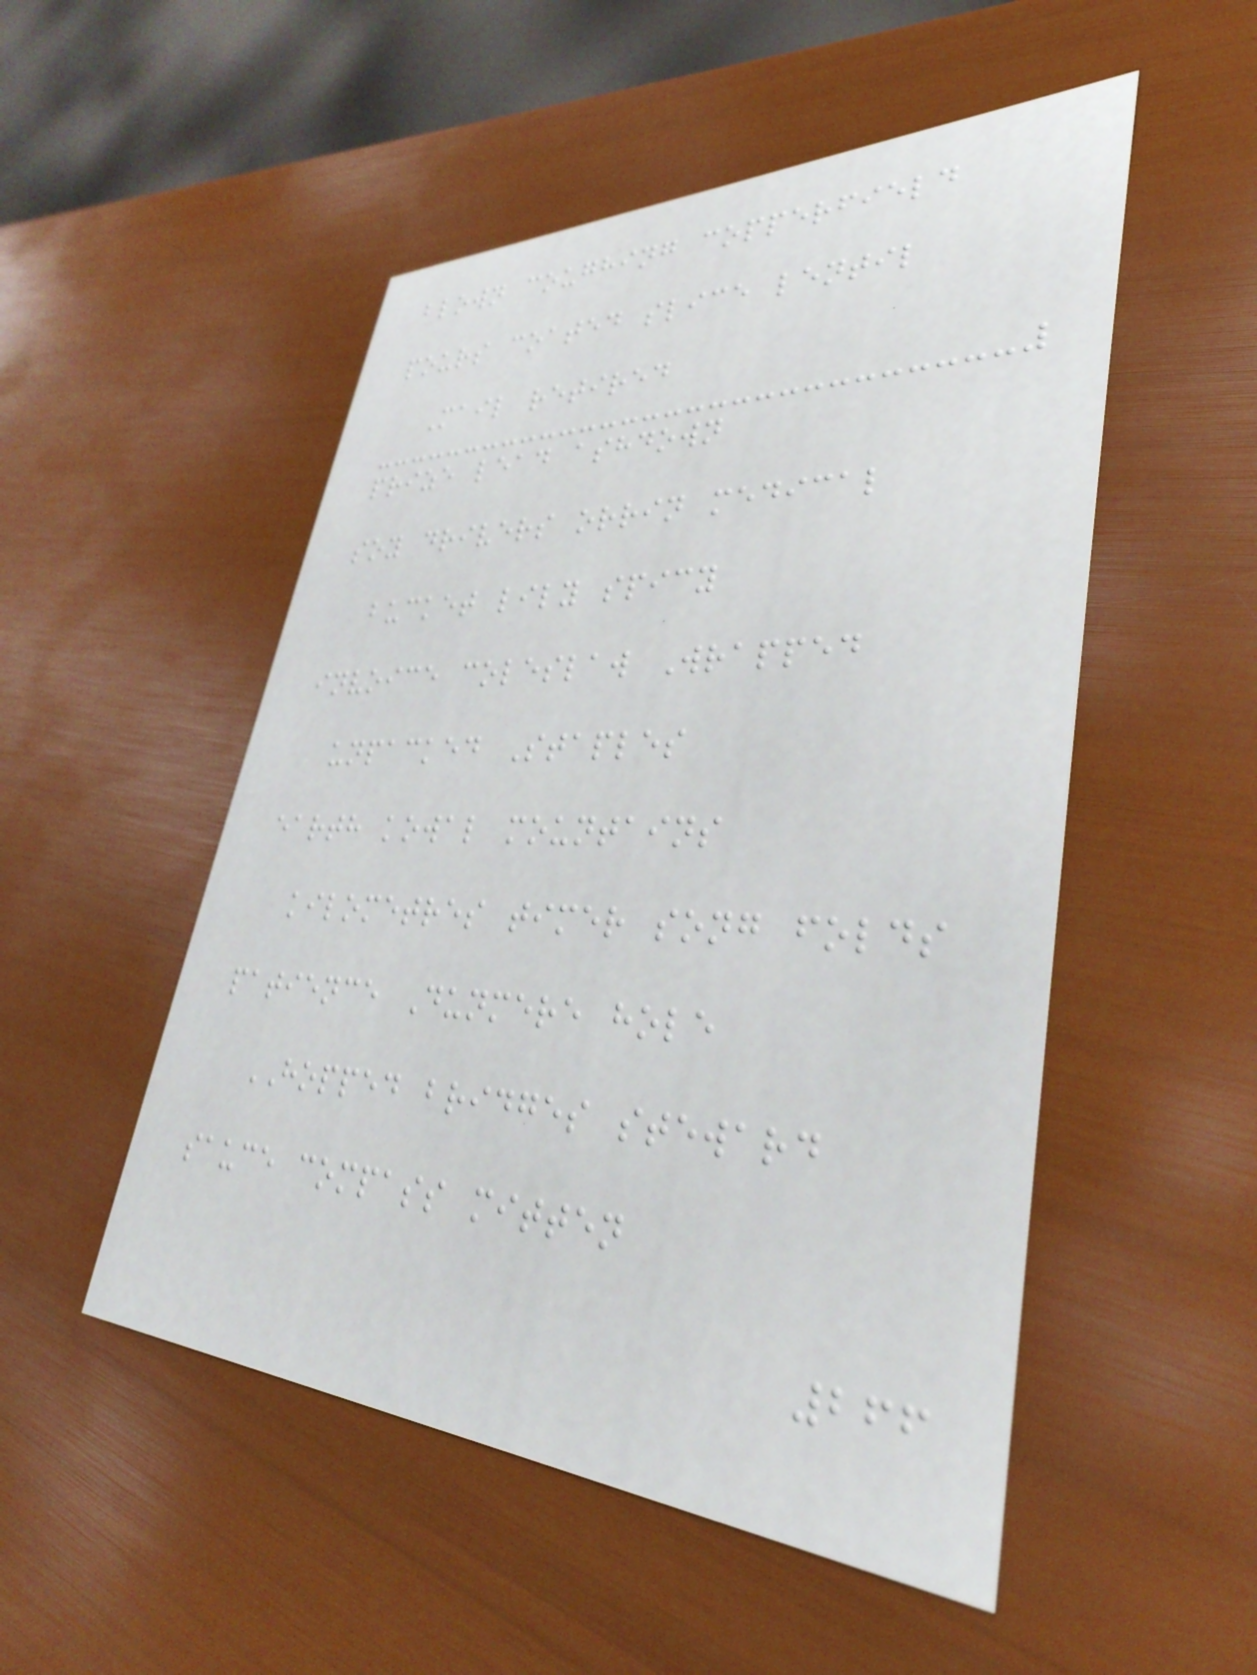blown coughing copperfield
pours coated slice lentil
Mail retired
prize lead ashdown
soy drivers orrin medical
bucket lily spicy
invoice coleslaw Wrapped
unpacked Staples
earth kowal mountains
kilometres timer song folds
patience Dunmere hole
HOPPED bridges steward
sauce compass mitten
266
